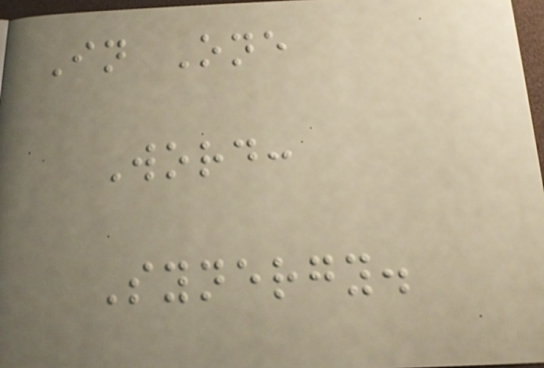In One
Word:
Synergy.
